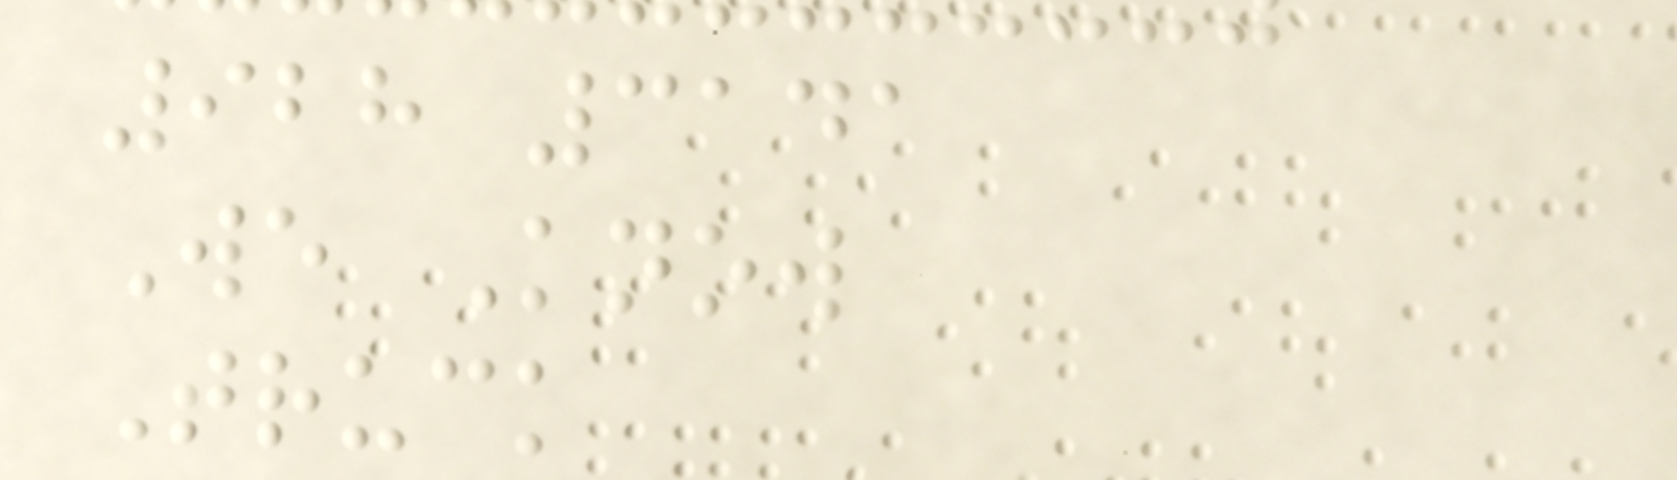928 3141
We Know
Truck
